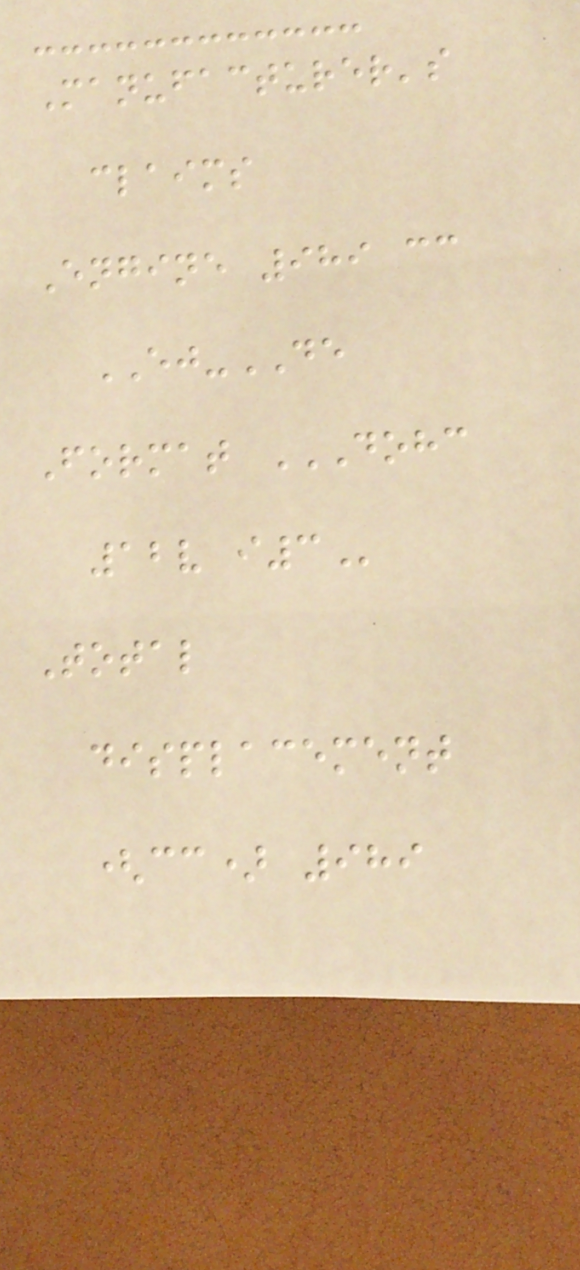Manufacturer's
claims
Engine 989 cc
EJ-DE
Format DOHC
12V I3
Total
displacement
(cc) 989
